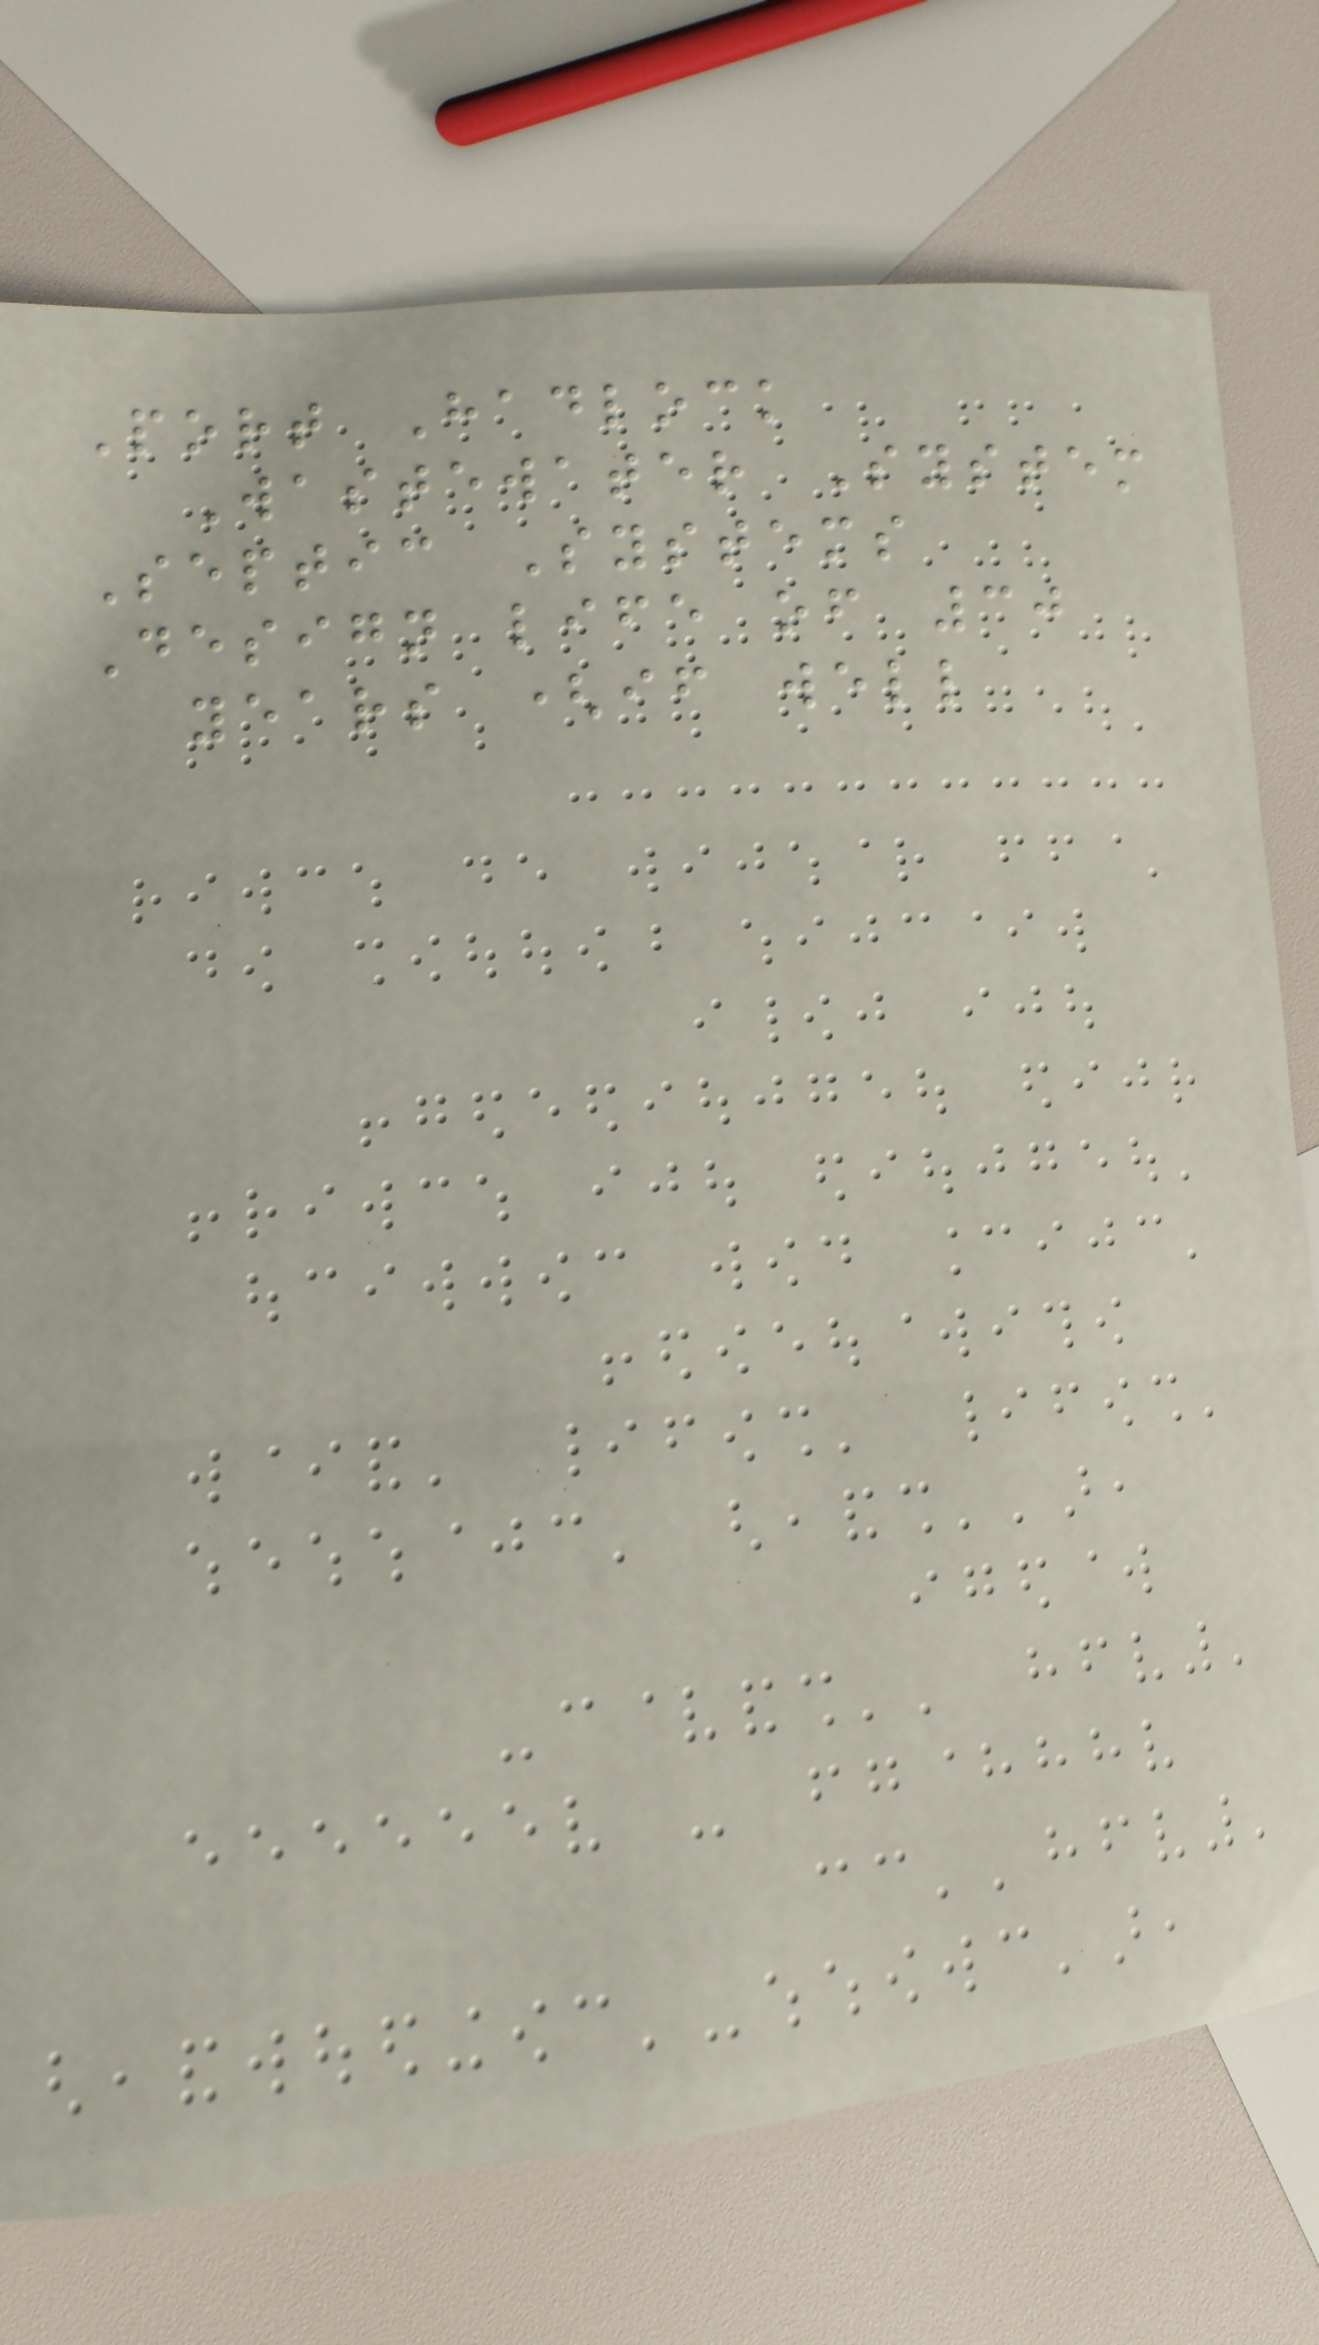Port Hadlock
Wastewater System
Septic Systems
Design life of 30
years (if well
